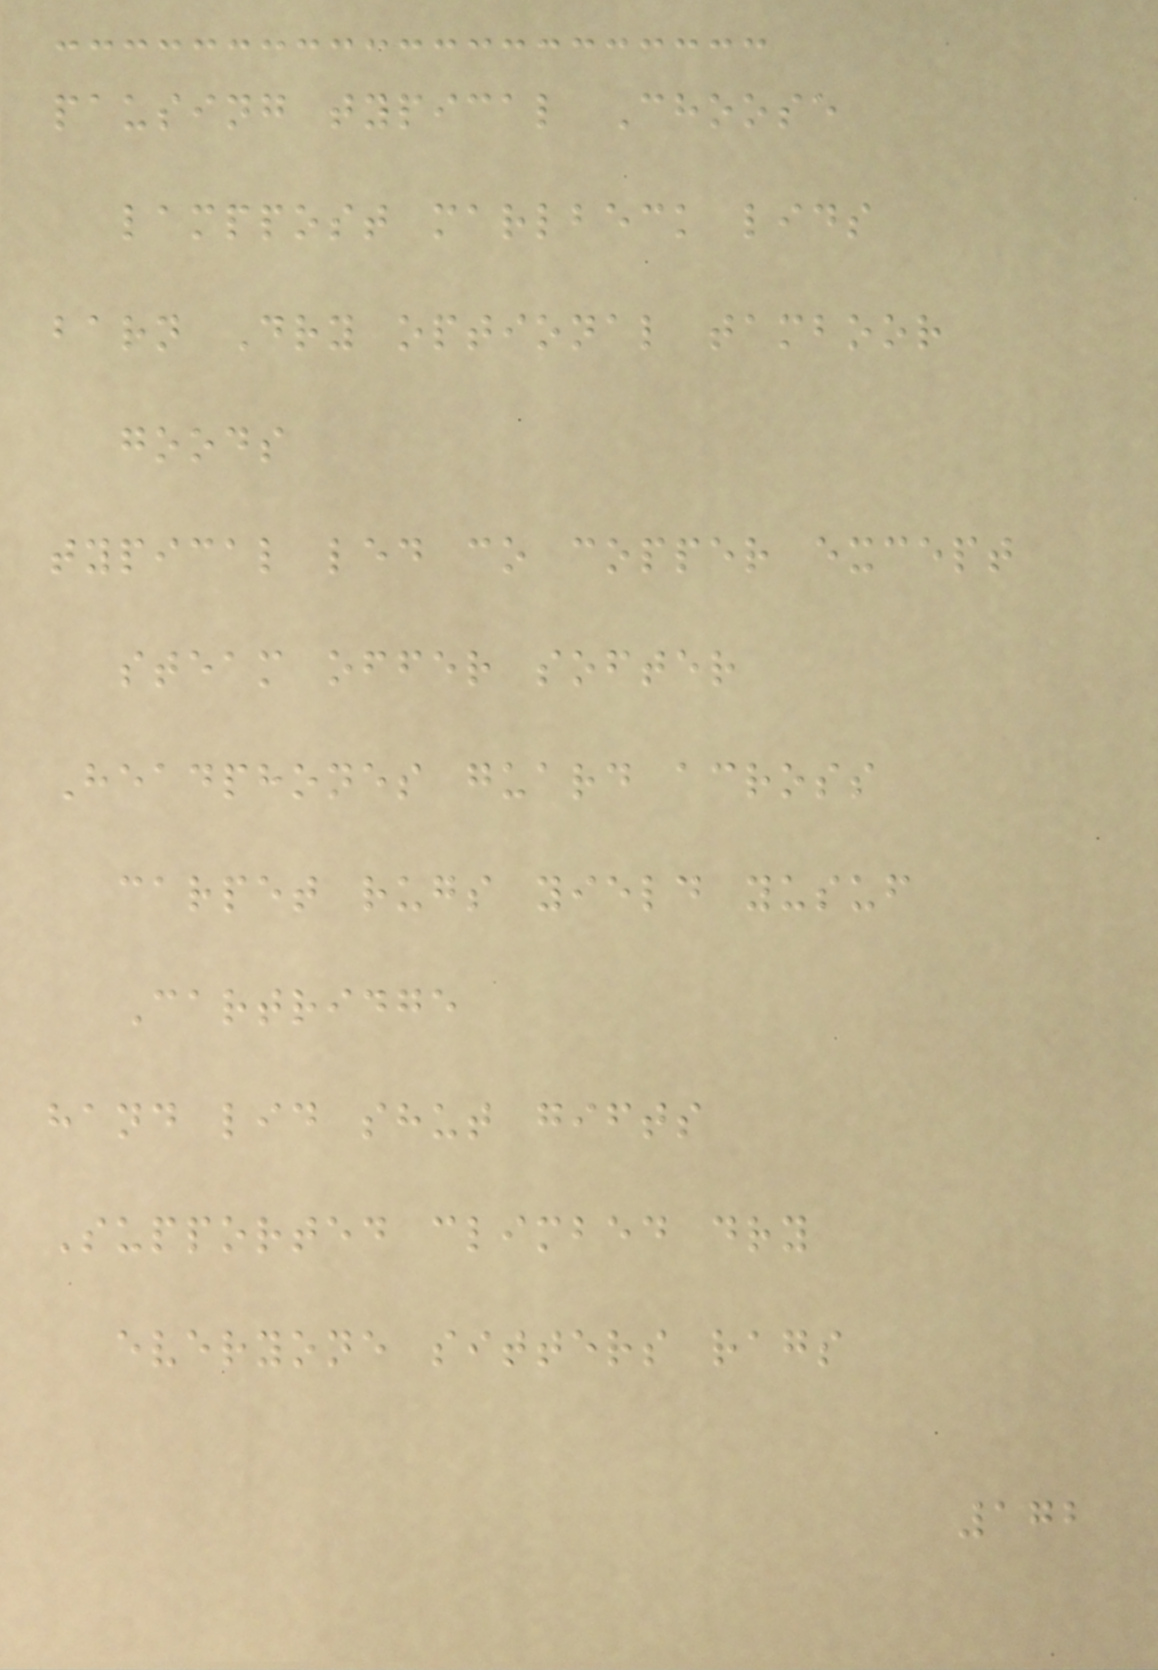pausing typical Choose
lamppost marlbeck lids
barn Dry optional tamboor
goods
typical led co copper except
steam offer softer
Headphones guard across
carpet rugs yield yusuf
Cartridge
hand lid shut gifts
Supported climbed dry
everyone sitters rags
172
